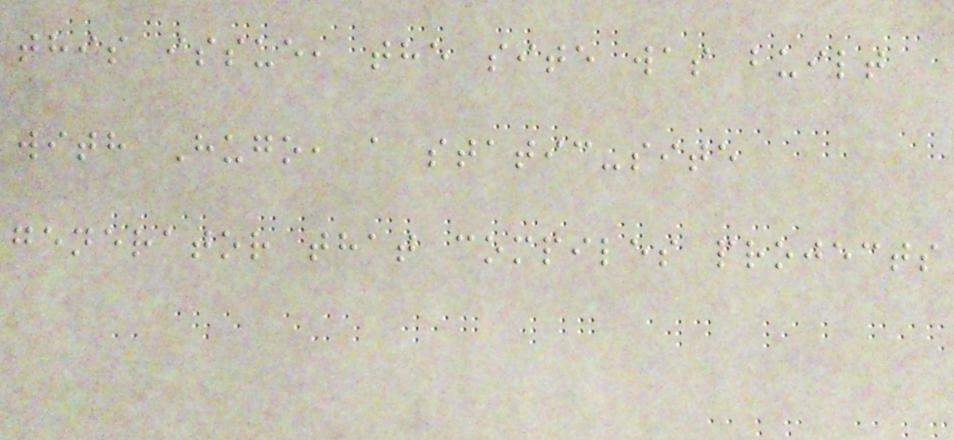this issue, the site was built
with Hugo, a static-site
generator that compiles projects
